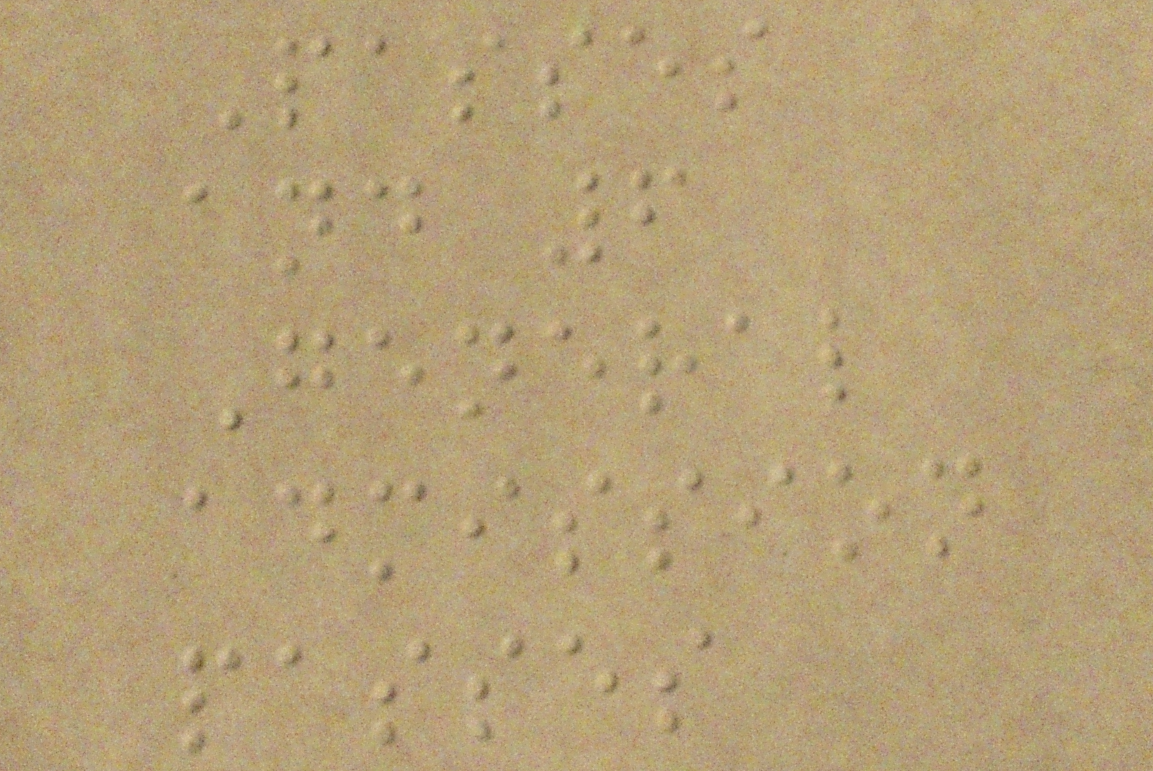Passes
and 6
General
admission
passes
